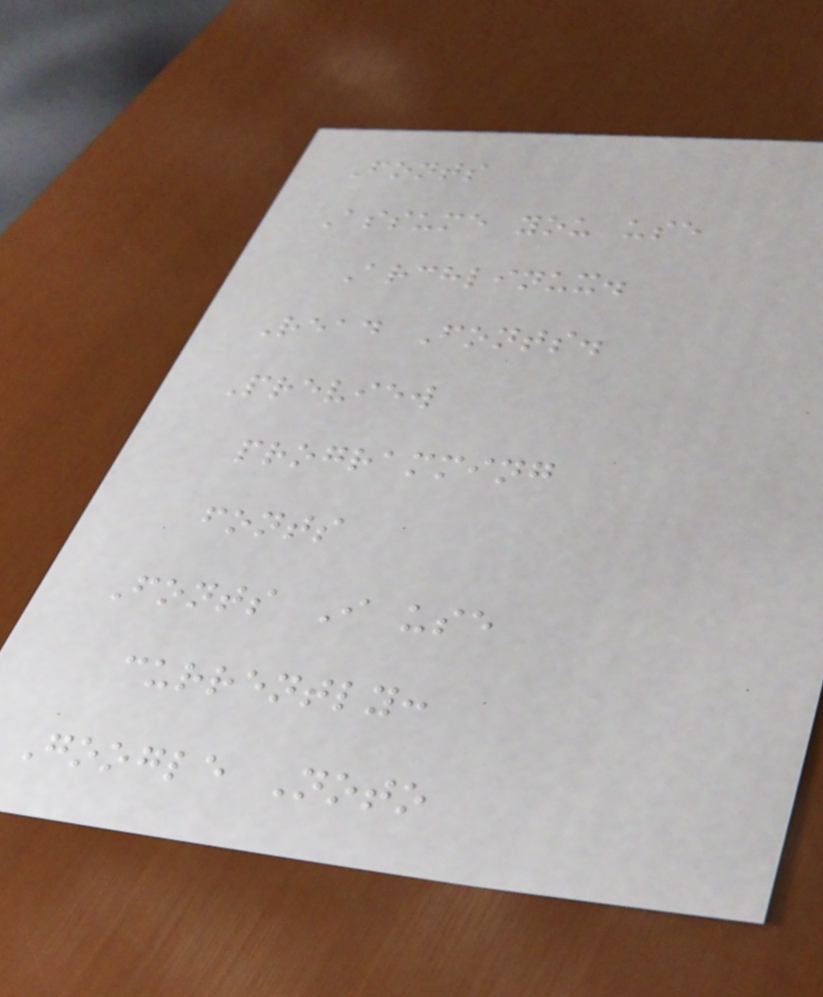Fonts
Assume you use
Archlinux.
Read Fonts.
Preview
programming
fonts
Fonts I use
currently:
Google Noto
